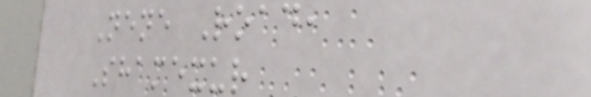Nene Road,
Shamexur
